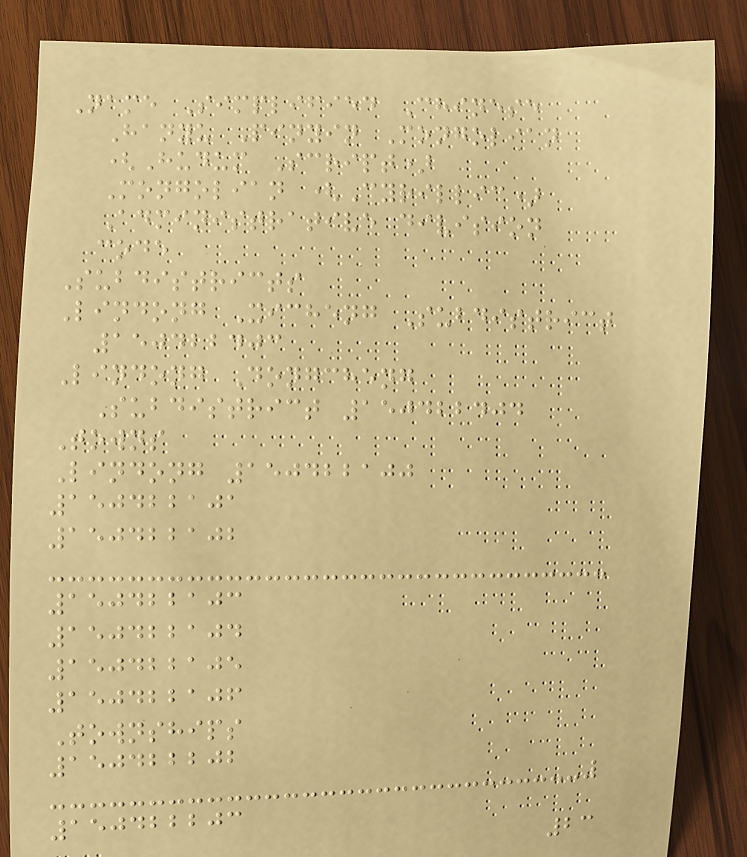Name Simplified Chinese
Hanyu Pinyin Mongolian
(Hudum Script)
Mongolian (Cyrillic)
Administrative division
code
Subdistricts
Lindong Xicheng Subdistrict
150422403
Lindong Dongcheng
Subdistrict 150422404
Towns
Lindong 150422100
150422101
150422102
150422103
150422104
150422105
150422106
Townships
150422202
150422203
23
